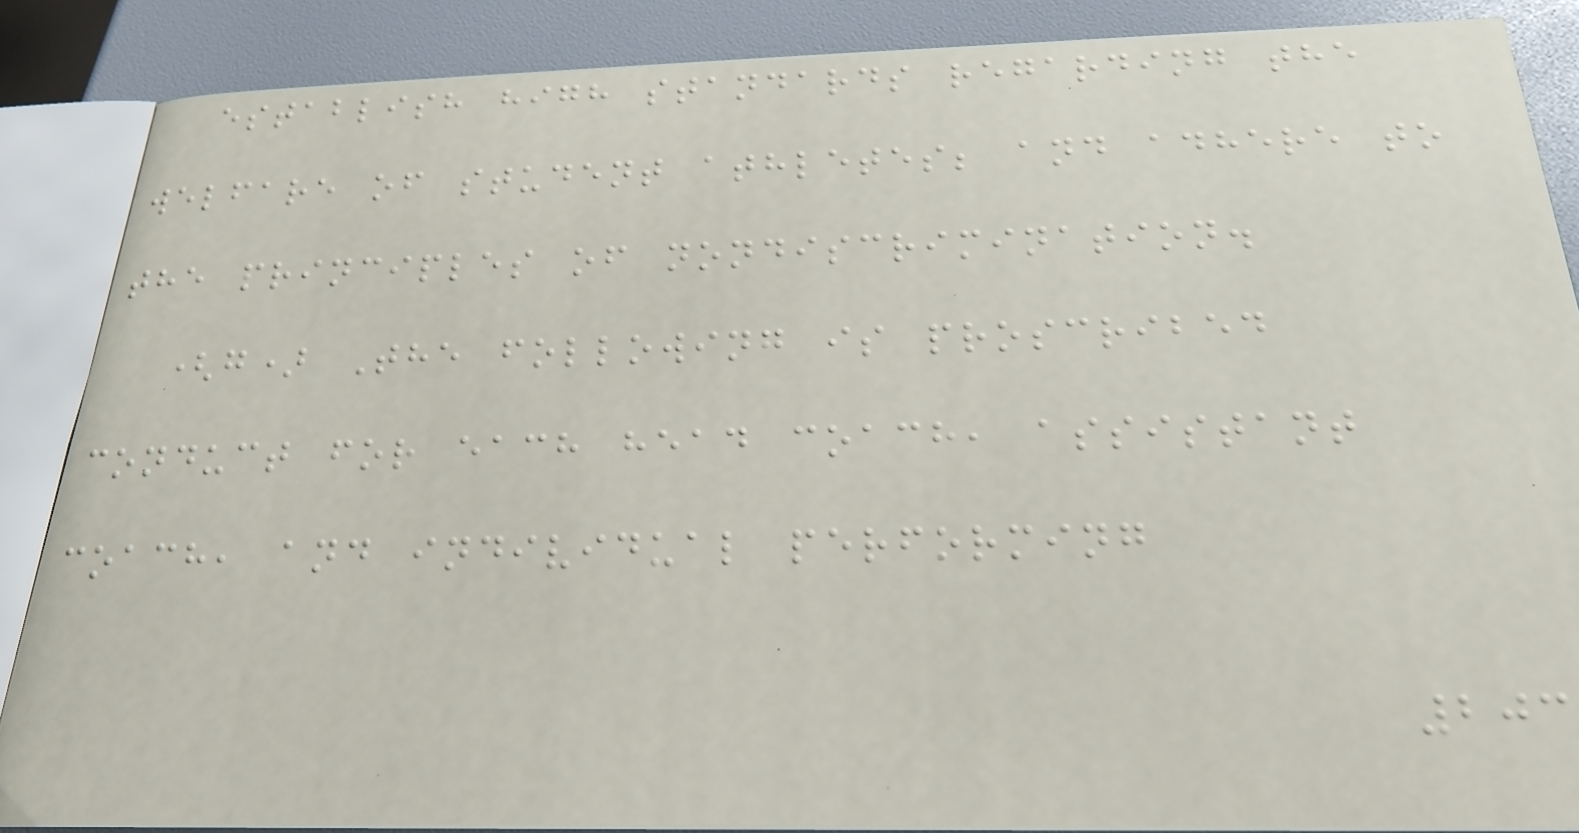establish high standards regarding the
welfare of student athletes; and adhere to
the principles of nondiscrimination.
(g) The following is proscribed
conduct for each head coach, assistant
coach, and individual performing
203
